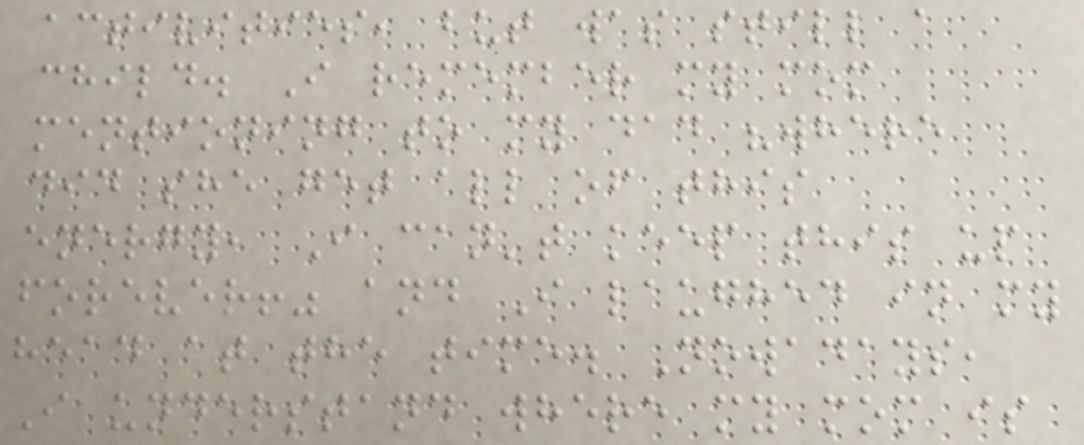activities, but was still a
child. I remember my mom
mentioning to my dad "where
did she get all of this
energy, I can't keep this up
forever!" and I laughed in my
head at the time. Nowadays,
I understand where my mom is
